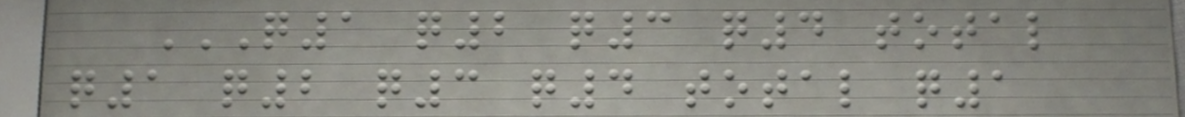Q1 Q2 Q3 Q4 TOTAL
Q1 Q2 Q3 Q4 TOTAL Q1
